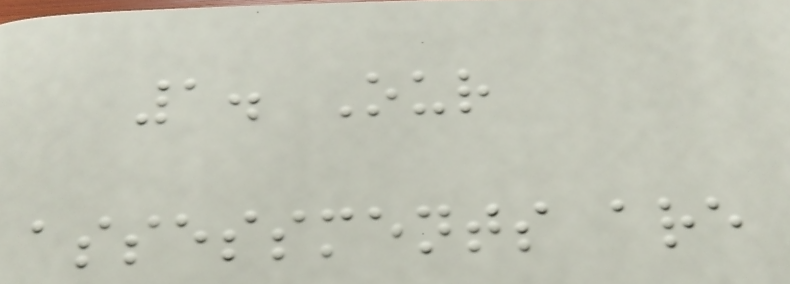1. Our
assessments are
